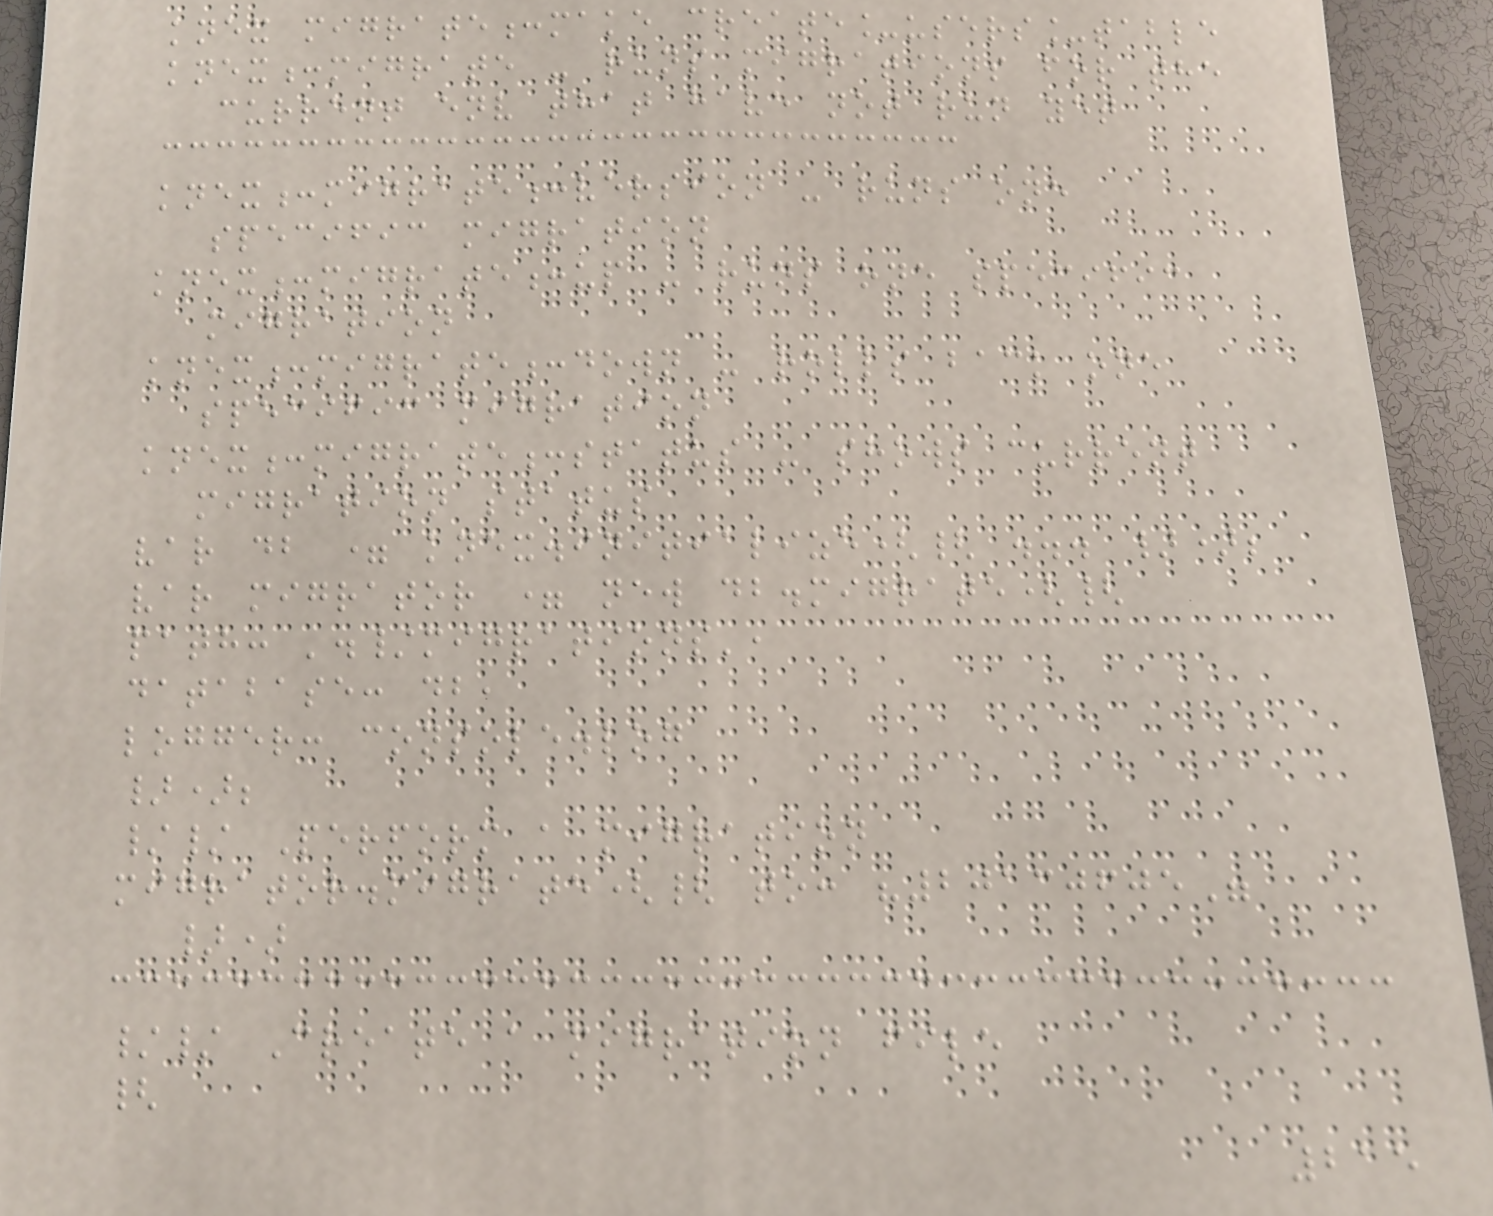knex migrate:make create_users_table
knex:migrate - runs migrations for the
current env that have not run yet
knex:migrate:version - runs one
specific migration
knex:migrate:up - runs one specific
migration
knex:migrate:down - rolls back one
specific migration
knex:migrate:status - shows current
migration status
var db = knex.initialize({ ... });
var migrator = new db.migrate({
path: './migrations',
database: db,
logger: console.log
});
// Perform a migration
migrator.migrate({ to: "20130605"
})
// Create a migration file
{
215
